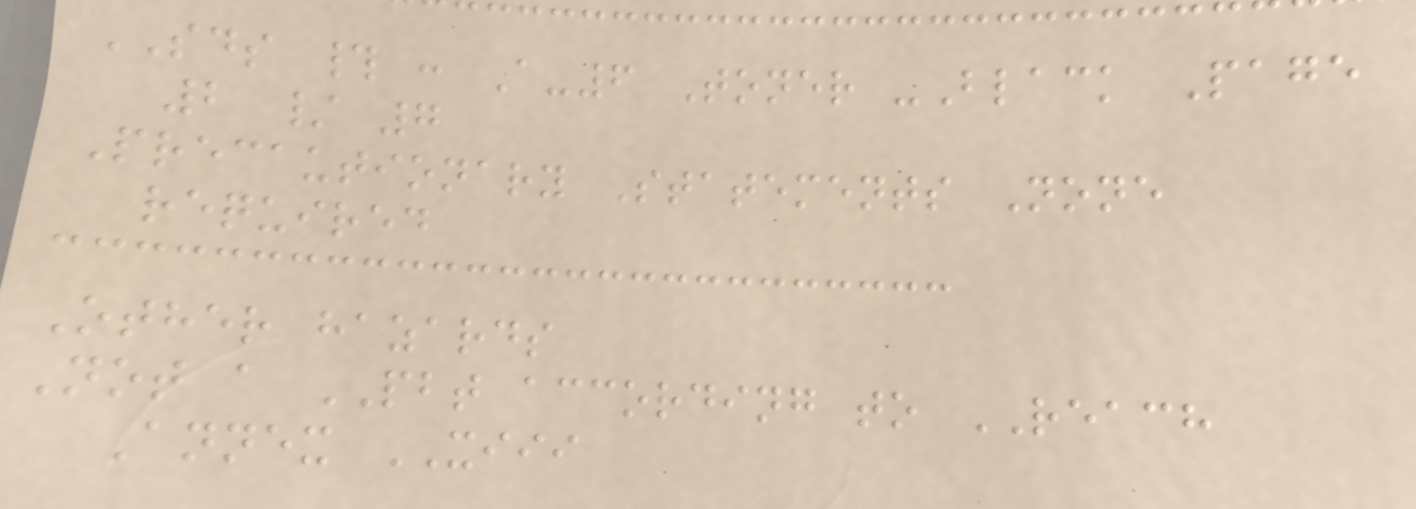SDS # : A-6 Toner -Black Page
2 / 7
Precautionary Statements None
required
Other hazards
Not a PBT according to REACH
Annex XIII
